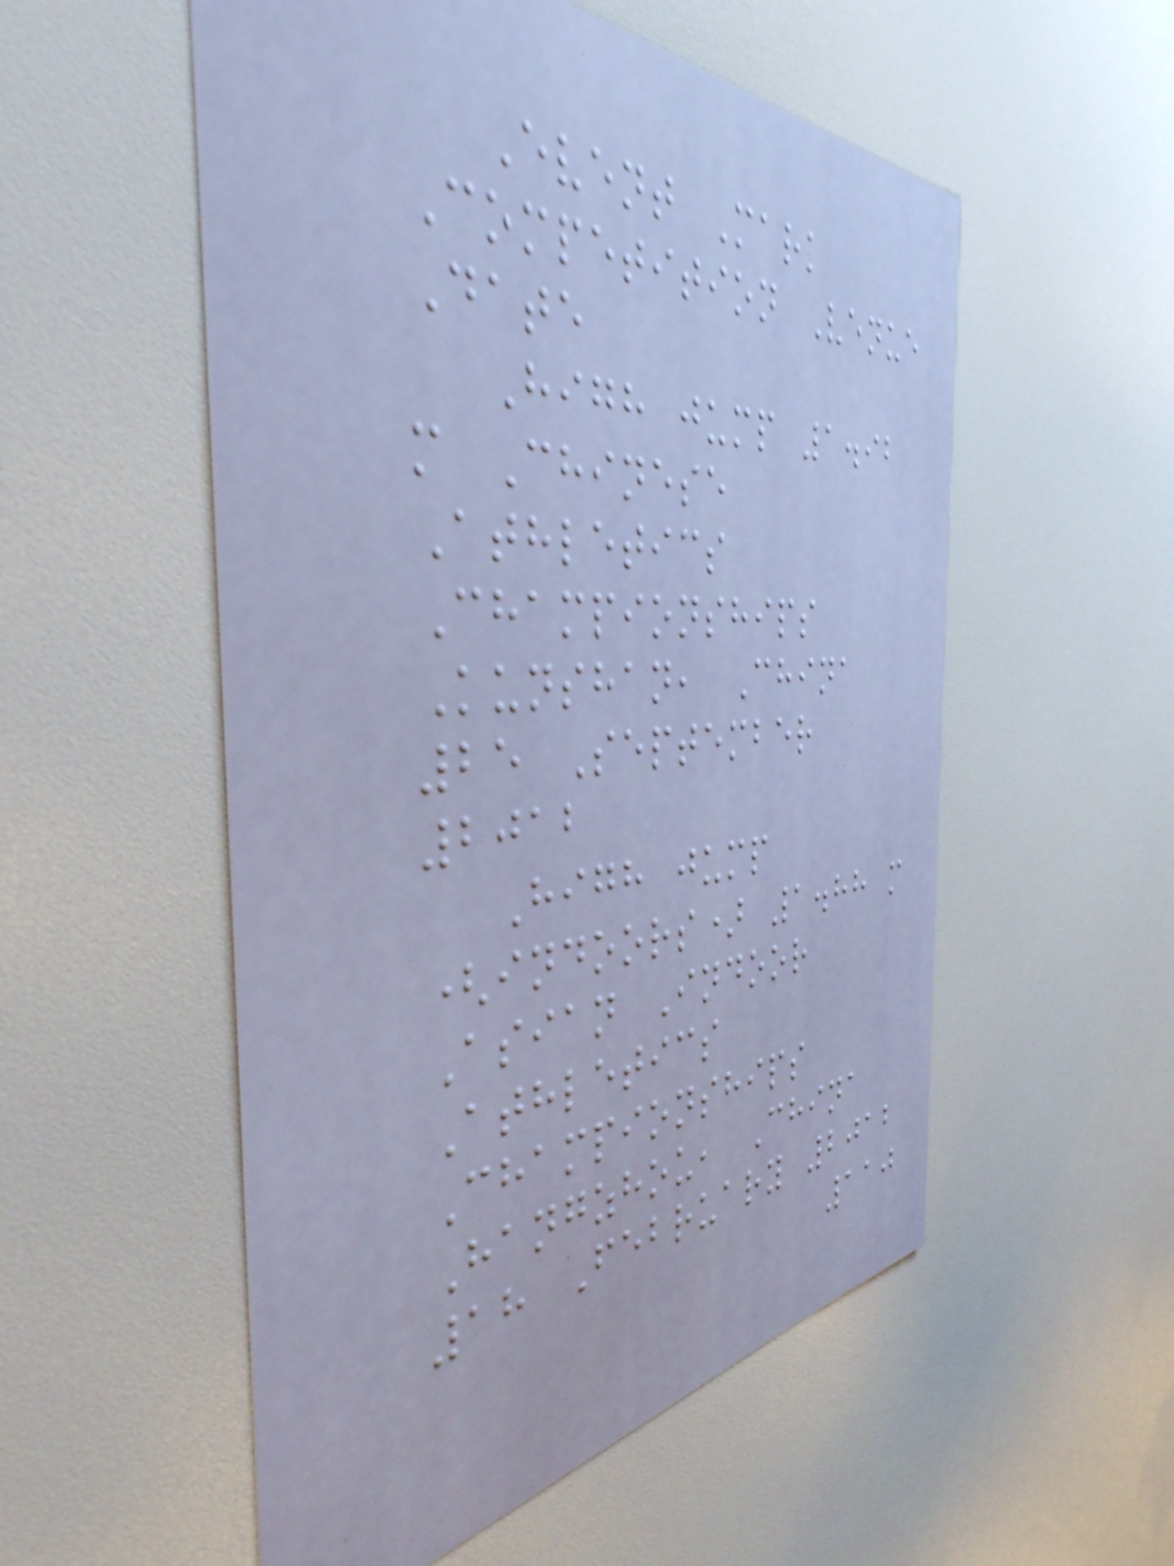Event Mark
Competition Venue
Date
High jump 1.92
m Chinese
Athletics
Championships
Kunshan, China
25 September
2012
High jump
(indoors) 1.88 m
Asian Indoor
Athletics
Championships
Hangzhou, China
18 February 2012
110
